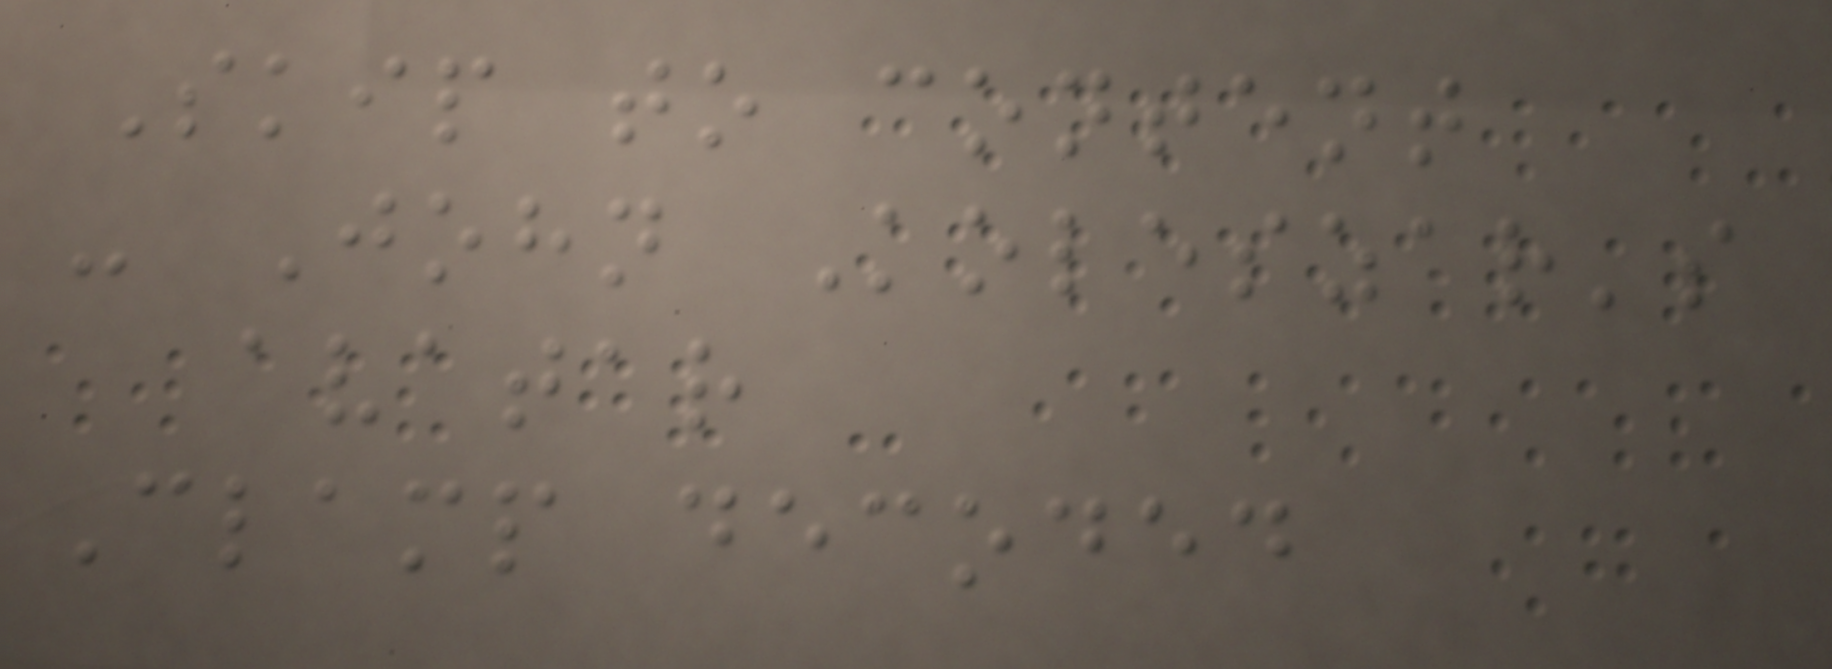Skip to content
- John Koleszar's
avatar
Clamp decoded
